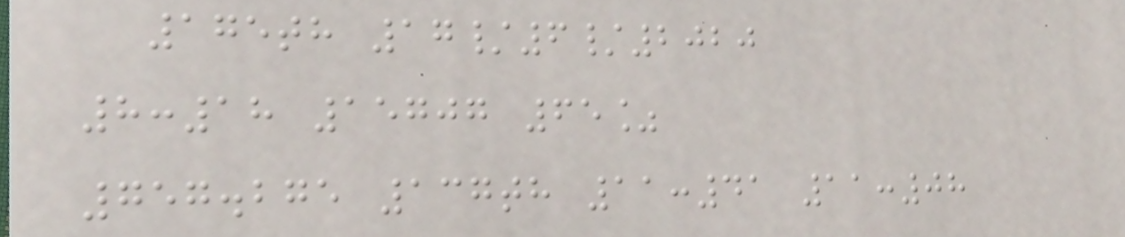175th 17/6/2020
8:18 15707 65%
757.275 137th 11:41 11:08
